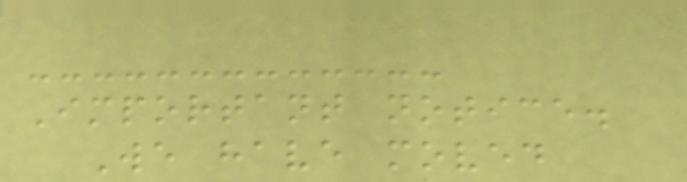Important notice.
We have moved
